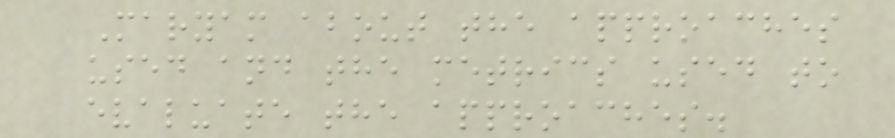Maryam about the approaches
used and the metrics used to
evaluate the approaches.
